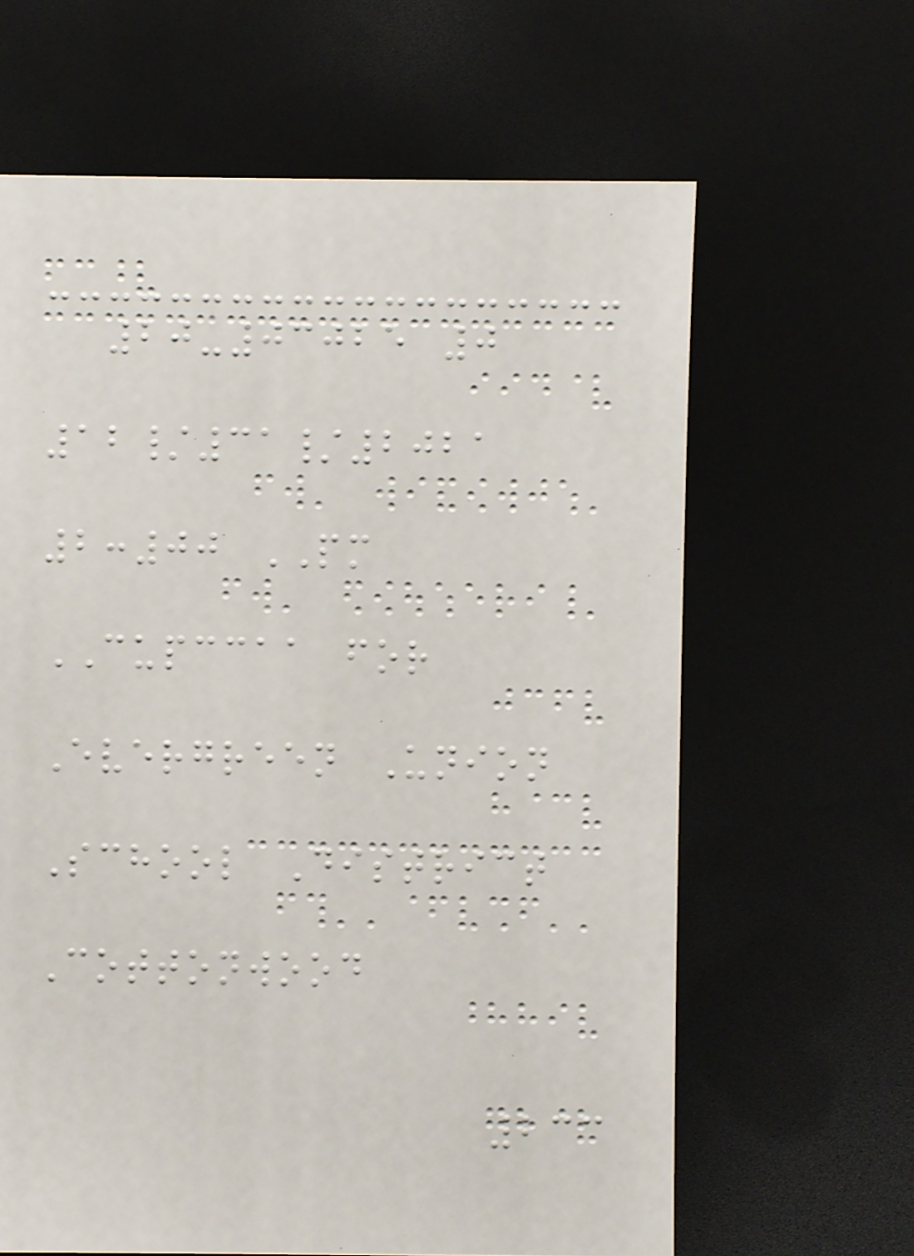20-03025 0
12/31/2021
2:00 PM
CUPCCAA for
Evergreen Union
School District
Cottonwood
233
